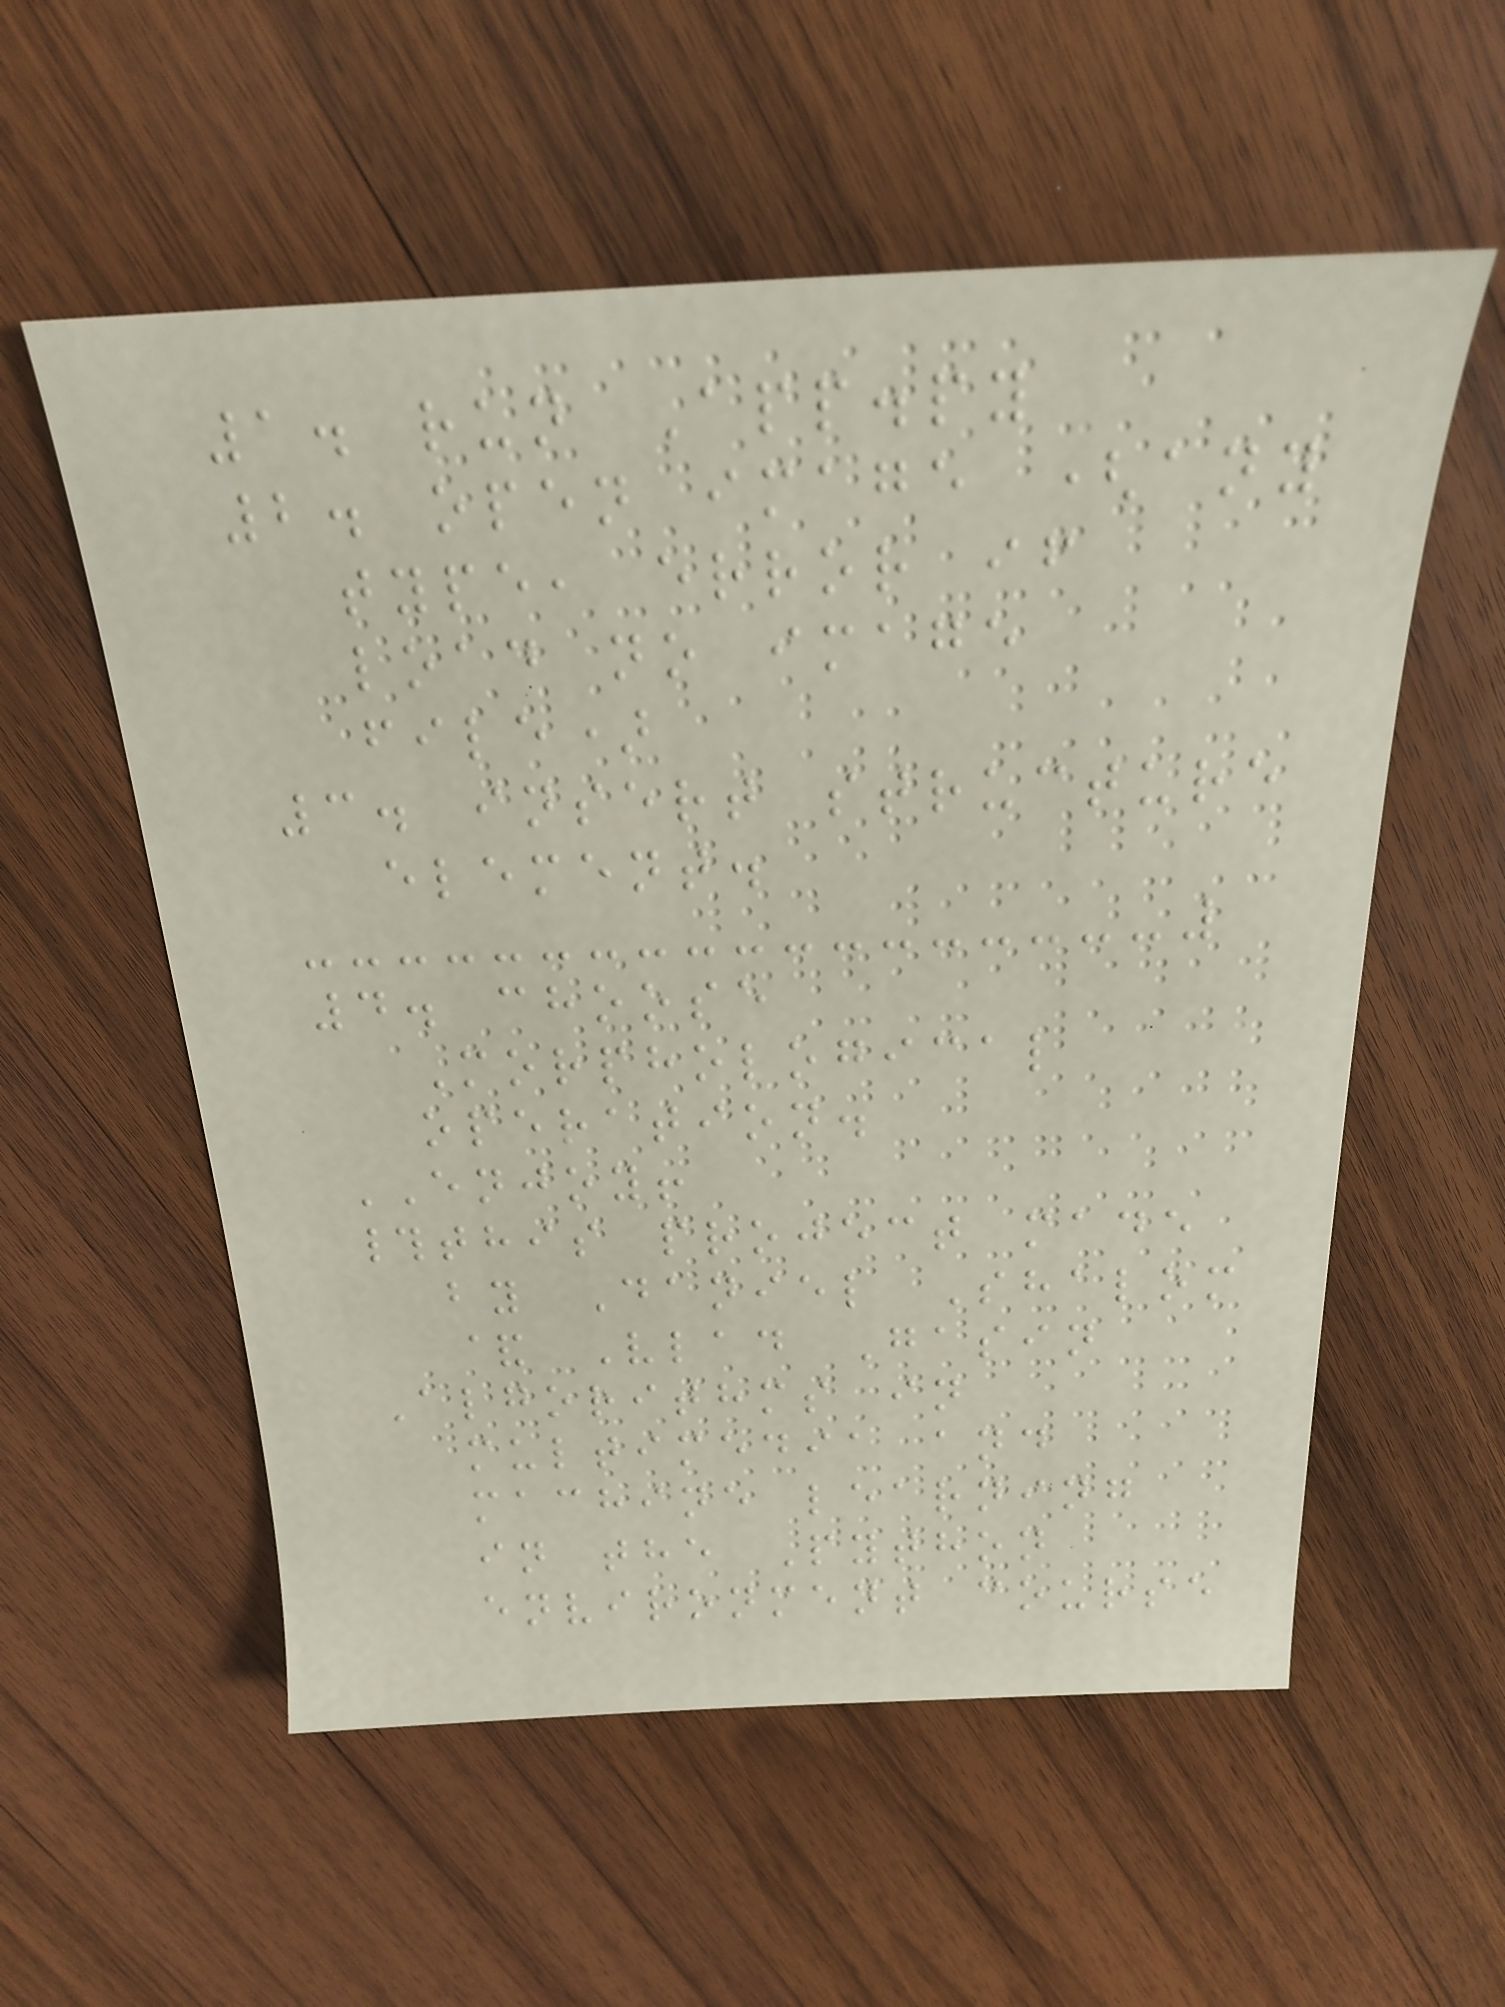1. run App.py
2. open image (any
type, error if
load no image
file)
3. insert structure
element.
4. choose
Morphological
operation.
ENJOY!
#this project made
by Daniel Shalom
& Vlad Gasin
Algorithms in
multimedia and
machine learning
in the Python
environment course
